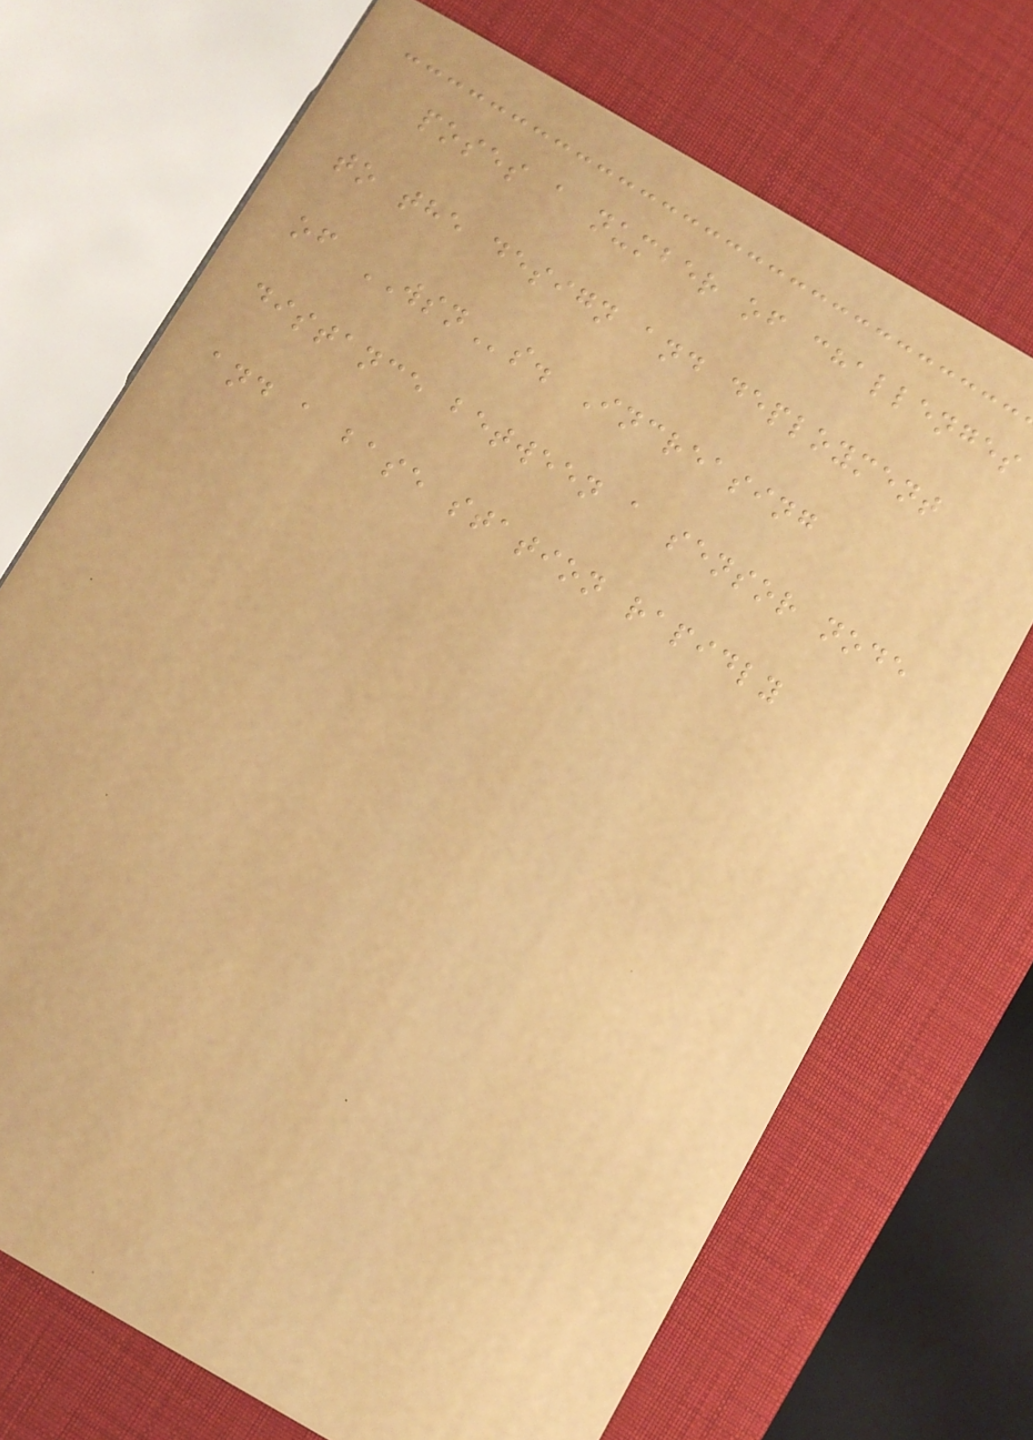poses a number of challenges
to the design and deployment
of WSNs. Increasing
distance between a sensor node
and a base station rapidly
